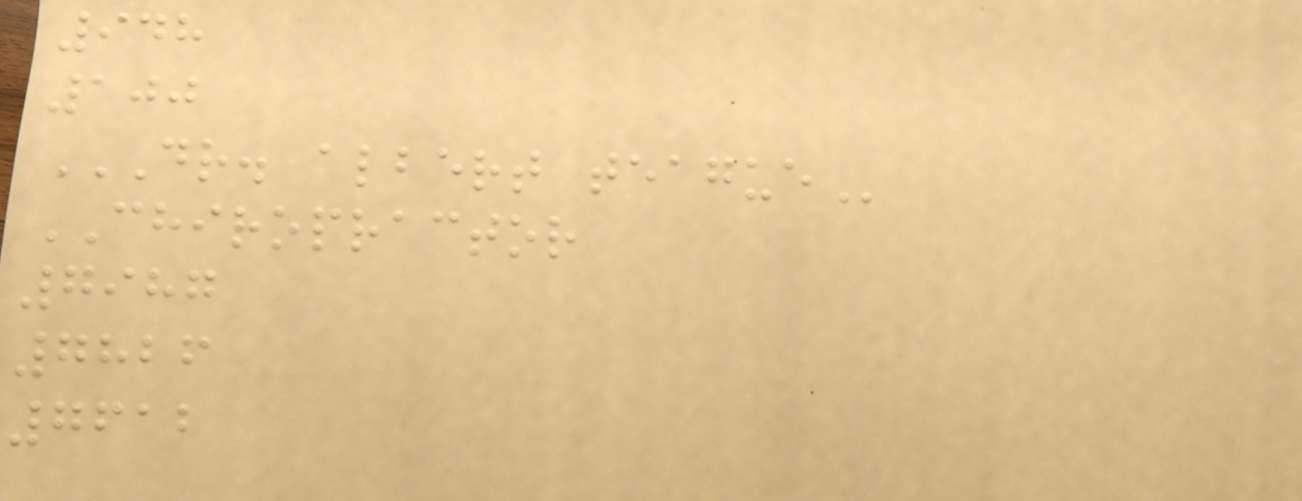948
100
DR. ALBERT TEAGUE
CHIROPRACTOR
7987
7826
7612
